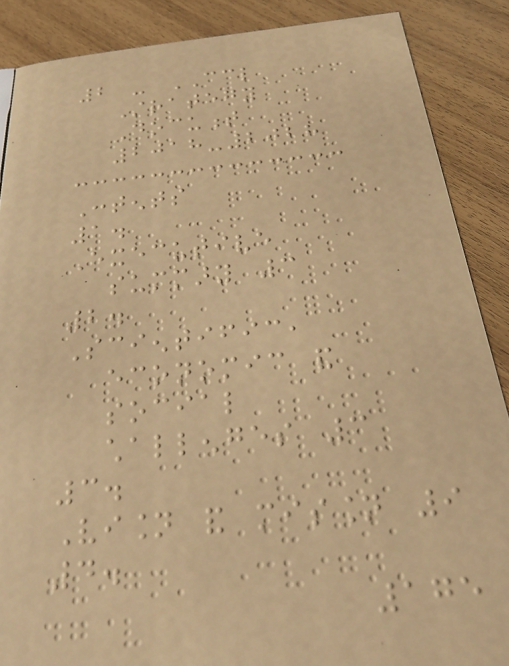2 - CCL
Strategy
Document
2018-2028
Contents
1.
Executive
summary 3
2.
Scientific,
economic and
social
challenges 3
3.
Vision and mission 9
4.
175
